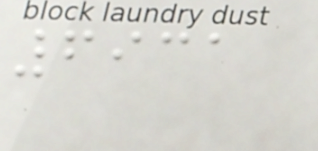6931
